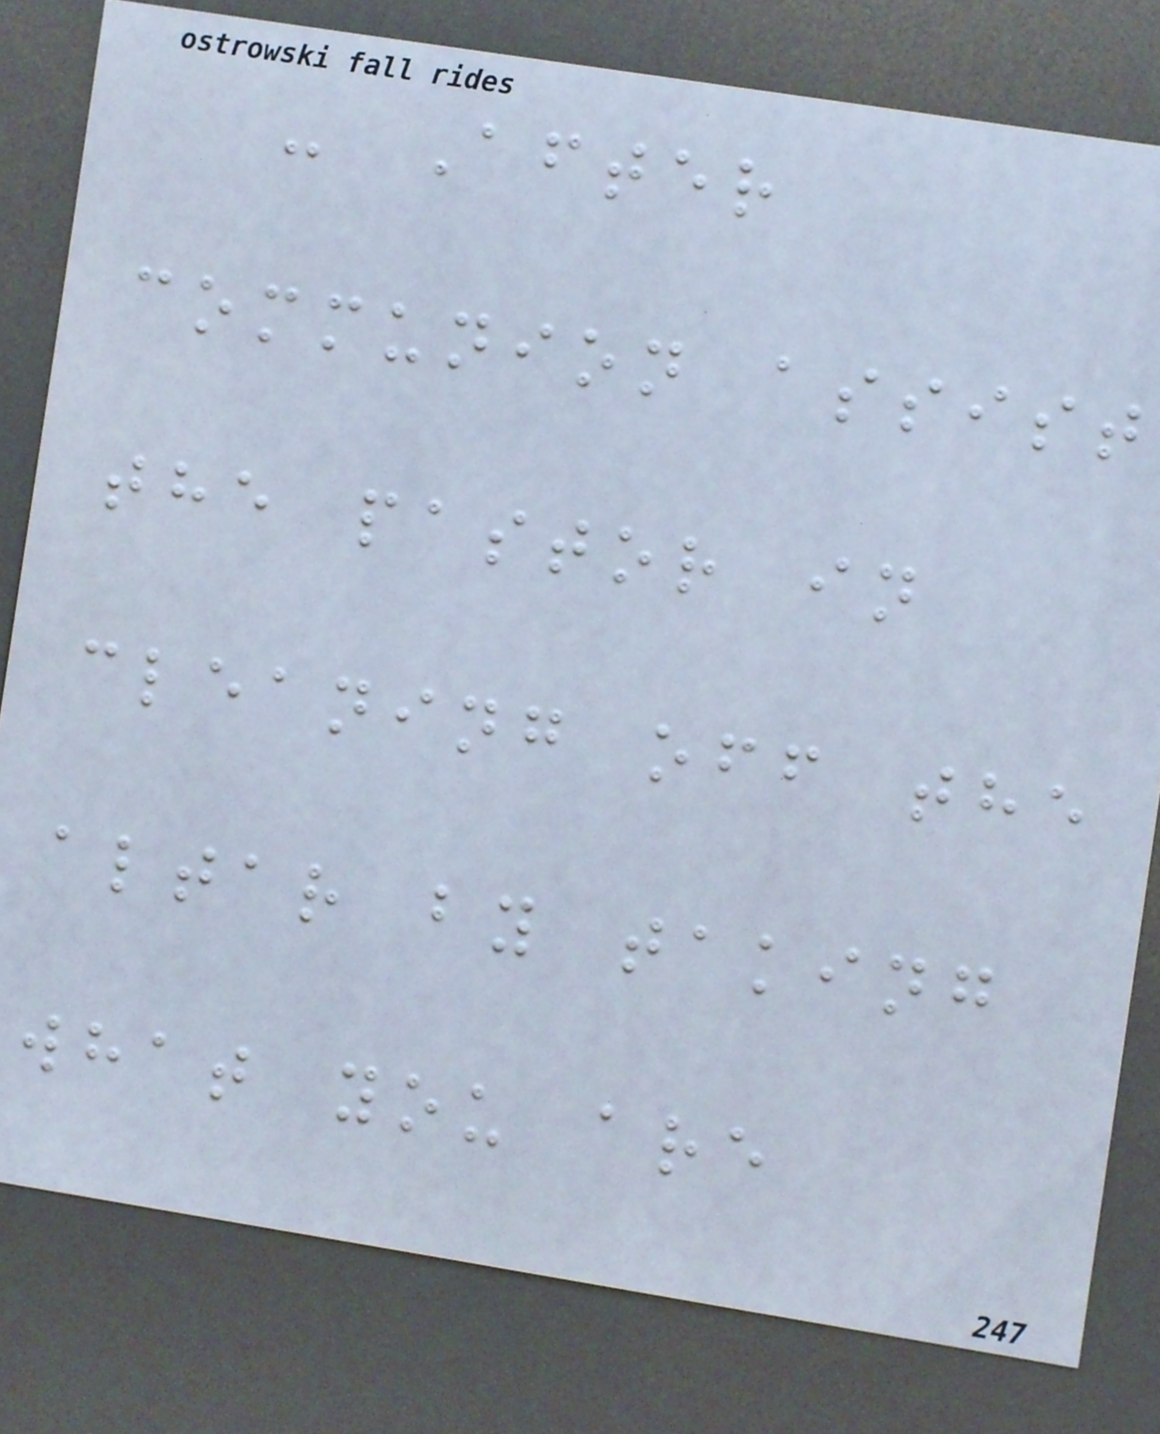- After
communion assist
the pastor in
cleaning off the
altar by taking
what you are
